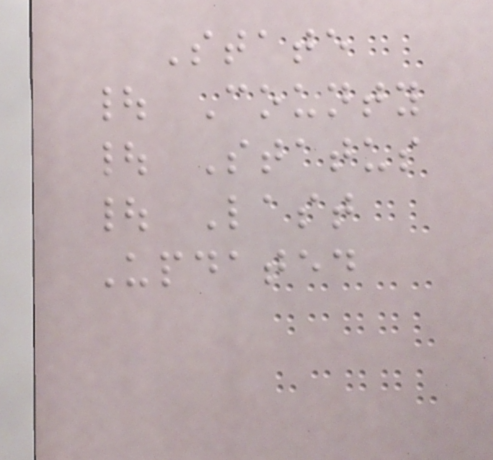State
| County
| Status
| Last
Updated
